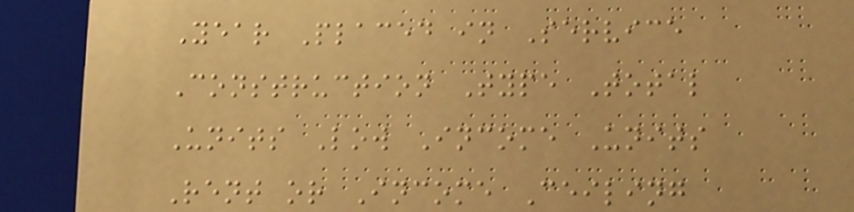Year Placed in Service
Construction Type Total
Units Low Income Units
Rent or Income Ceiling
